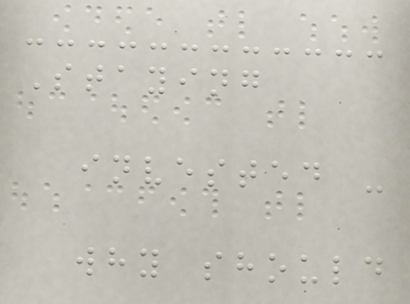Staying
invested -
why should
